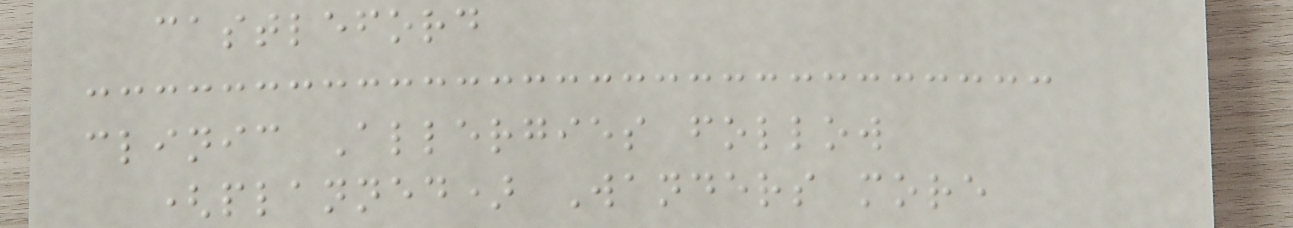castleford
clinic Allergies follow
(planned) Wanders more
